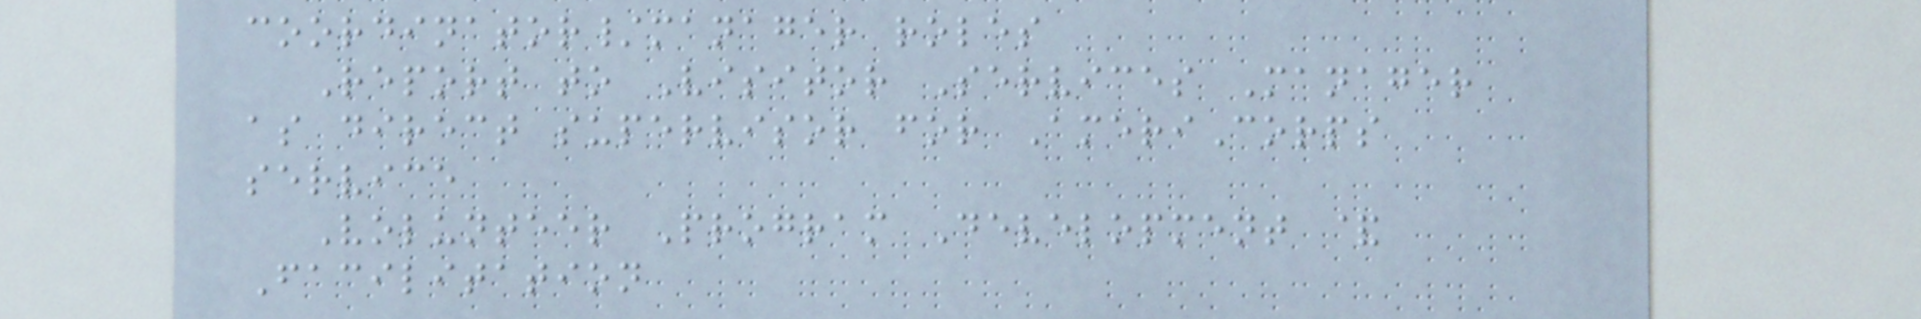coordinator/manager roles
Report to Visitor Services Manager
as direct supervisor for AmeriCorps
service
Volunteer Program Development &
Facilitation
